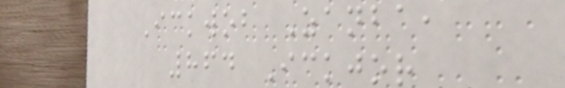Ickwob Zanba,
864 Ickjor
